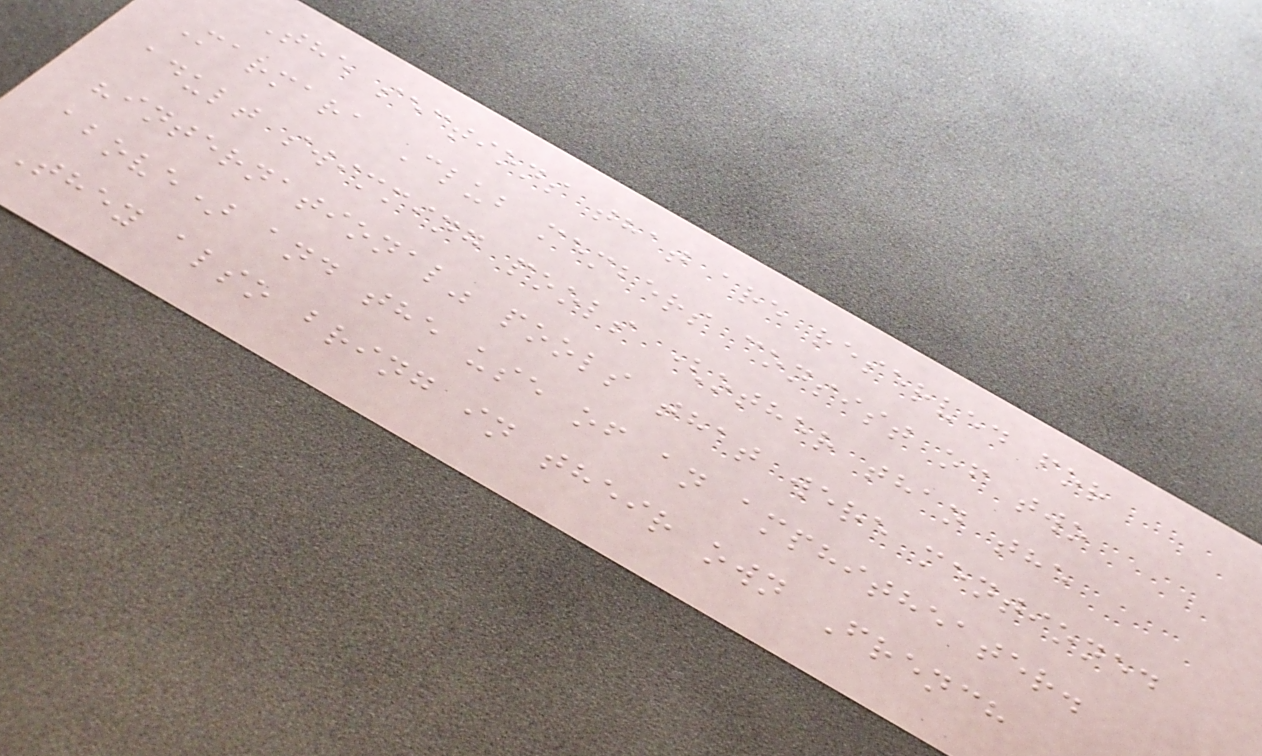The sections that are reserved for
Marmara Club members consist of two
adult swimming pools (other than the
"international" pools that were mentioned
above) and the use of an amphitheater.
They also bring in their own French
